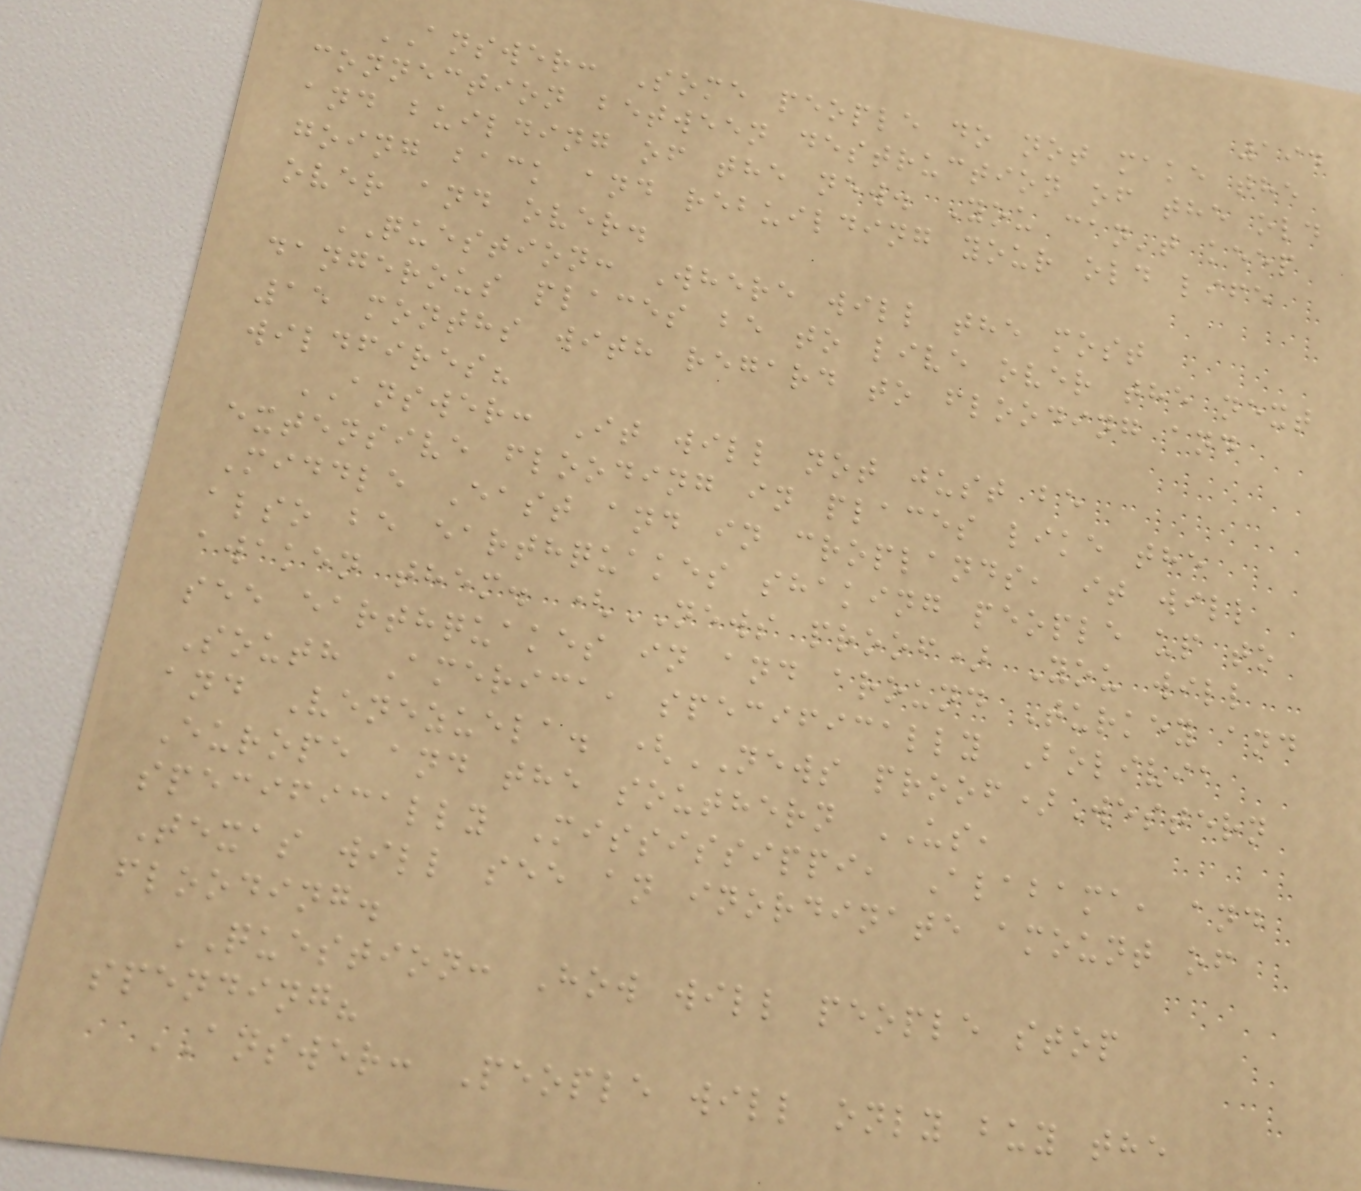194
ANSWER: Some people do not make the
connection between destruction of the old
and building of the new. You can't keep
going back and rebuilding your old life
over and over.
QUESTION: Where will the most
dangerous places be to live over the next
15 months with regard to flooding and
wildfires?
ANSWER: It will not just be
extensive flooding in places like the
Middle East and in croplands, it will
also be earthquakes shaking people up to
awaken them. (NEWS proof) You will
see earthquakes in and around Turkey and
South America, specifically Bolivia
and Venezuela. (NEWS proof)Western
Europe and the southern US,
specifically Mississippi, Alabama, and
Texas will see an inordinate amount of
flooding.
QUESTION: How will people stop
spending?
ANSWER: People will only buy the
